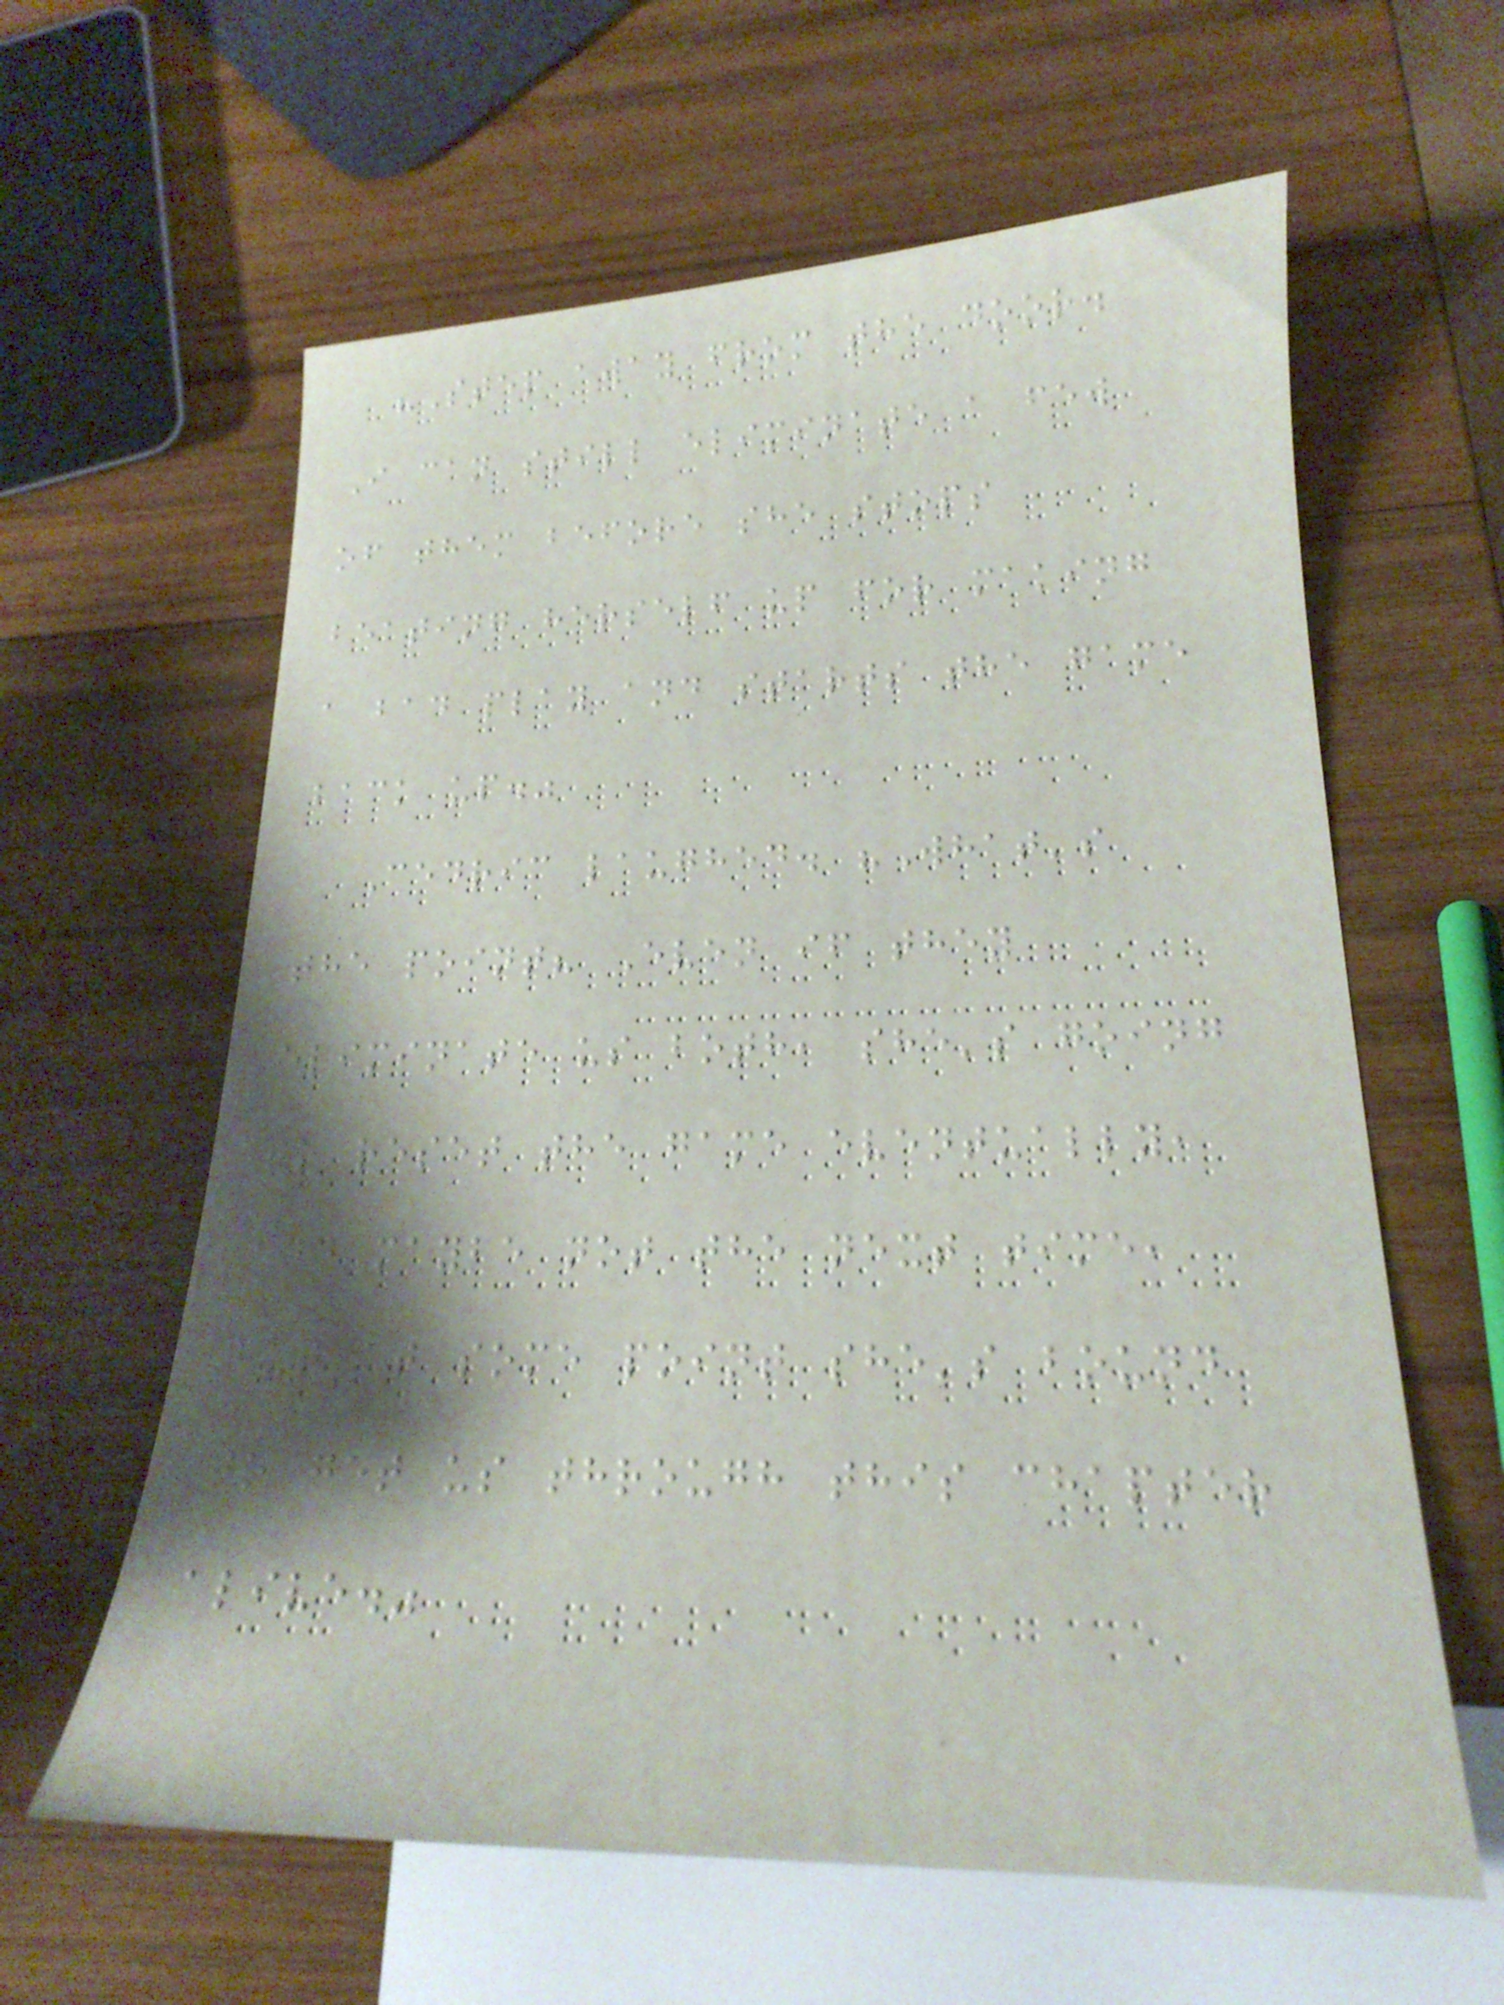"Step away from the door.
I can still eliminate a few
of them before she stops
beating herself up for making
a bad play and starts the game
back up."
Cedric laughed. "What's
the point? Even if they
eliminate us both, she's going
to reset the game eventually,
and maybe not the next time,
but at some point she's bound
to get us through this chapter
alive."
